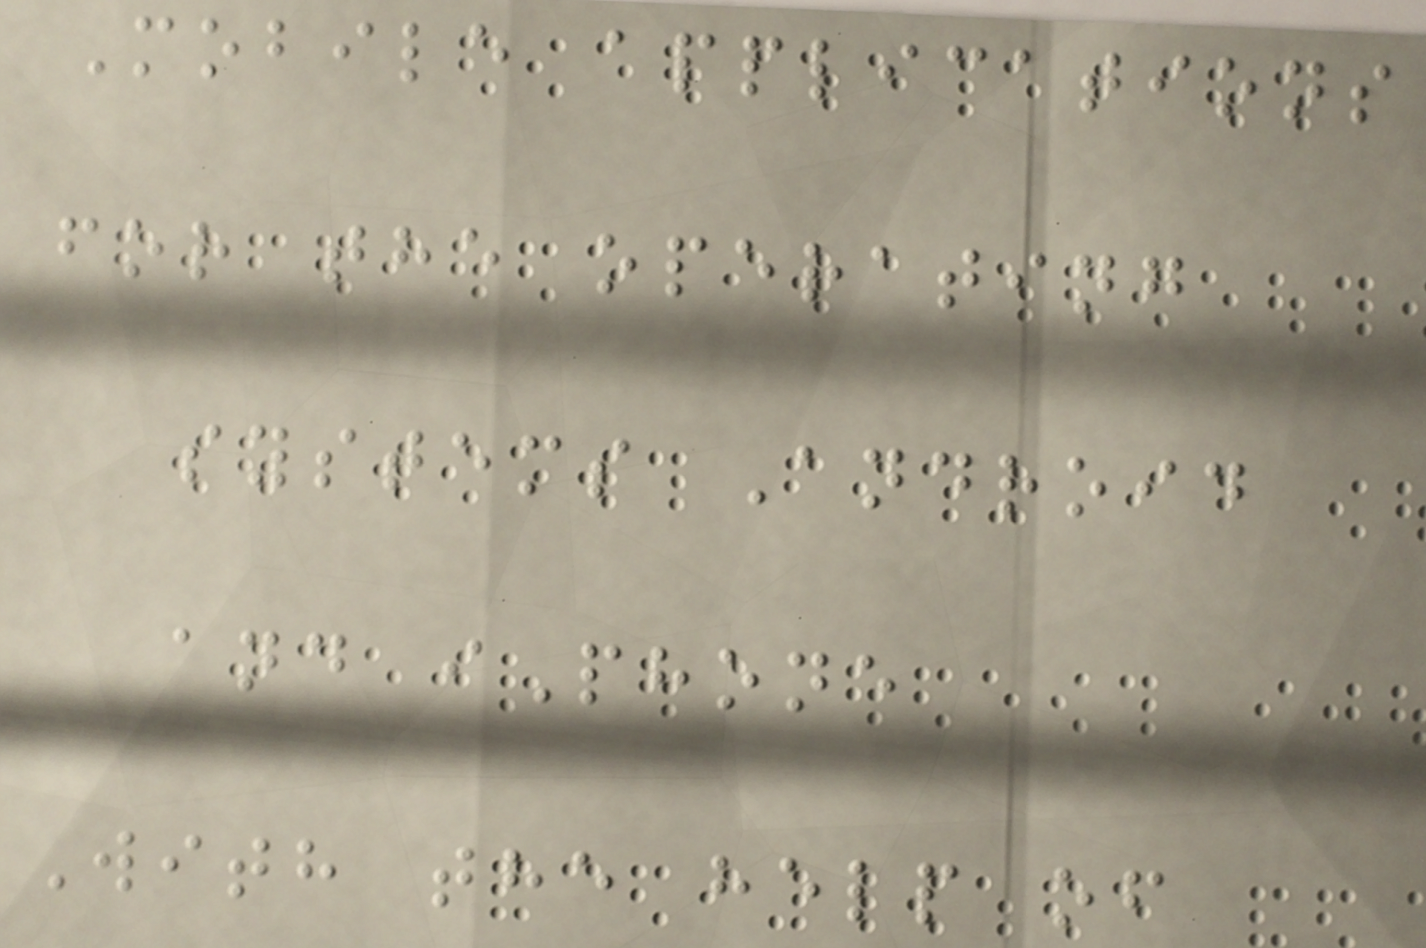Mobile applications
for the operating
systems Android
and iPhone
With the help of
